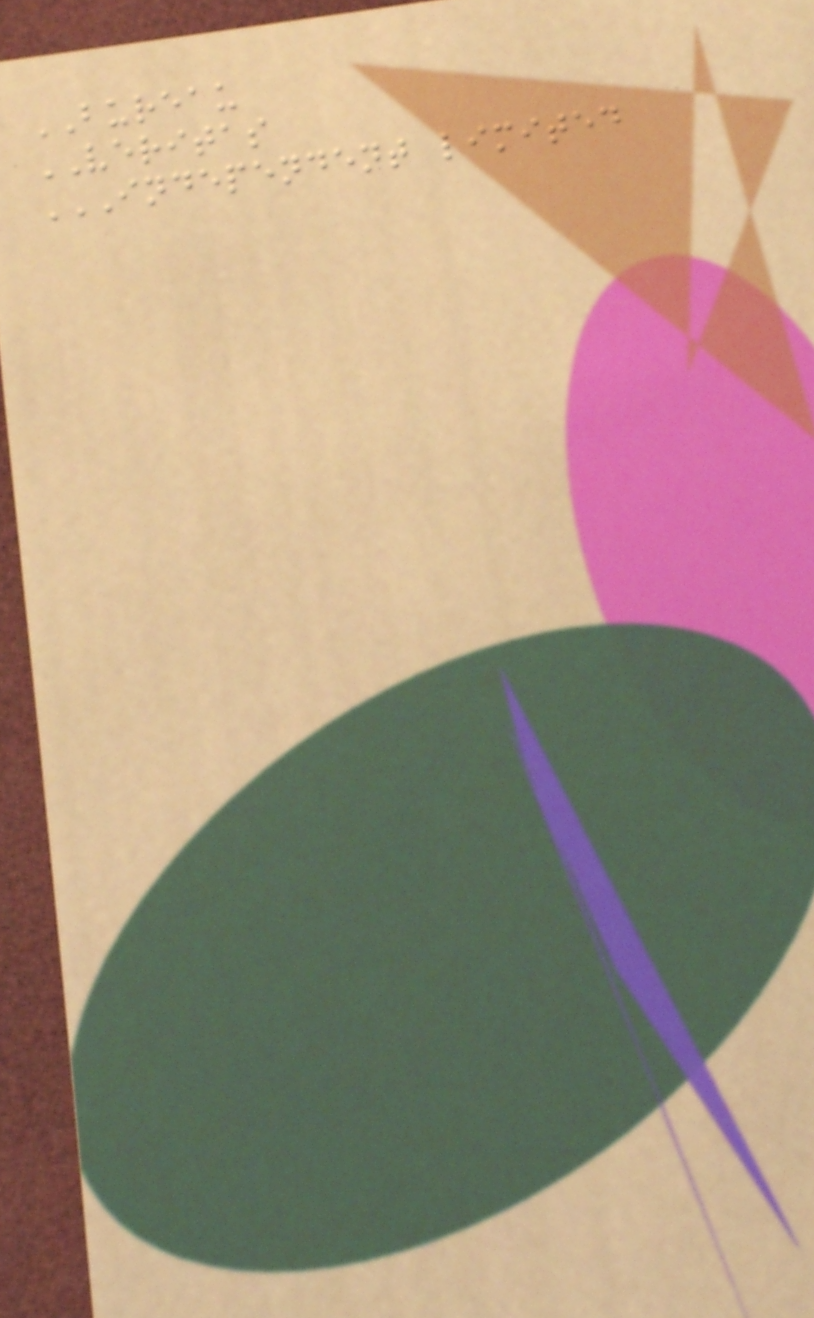BUREAU
VERITAS
INDEPENDENT LIMITED
